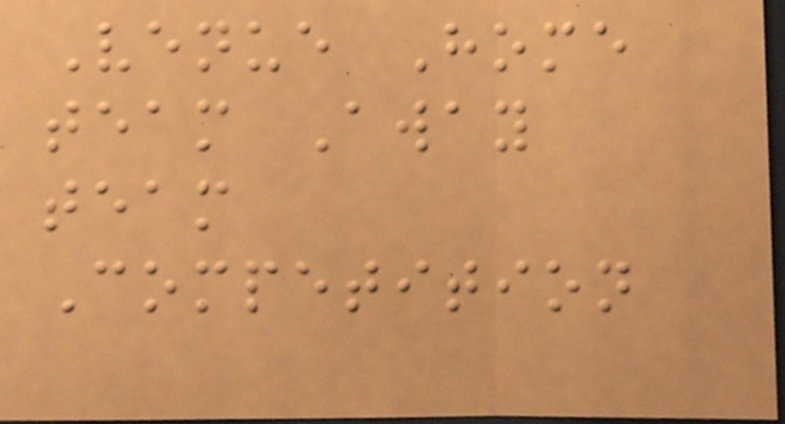Venue Home
team Away
team
Competition
